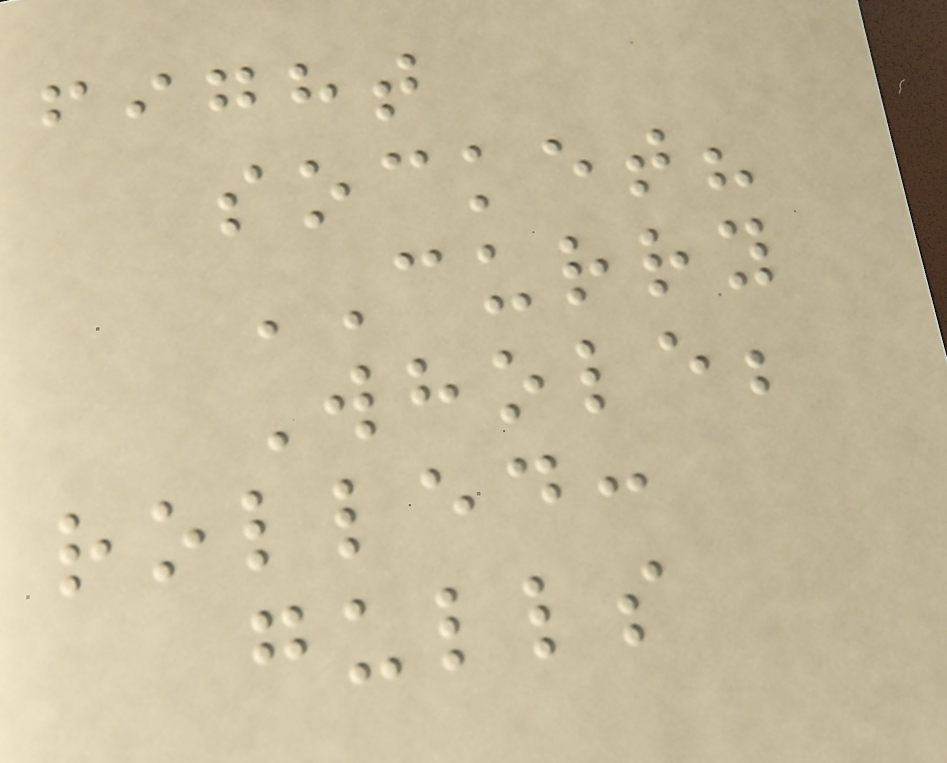fight
socket?
CURRY
Whole;
rolled:
gulls
